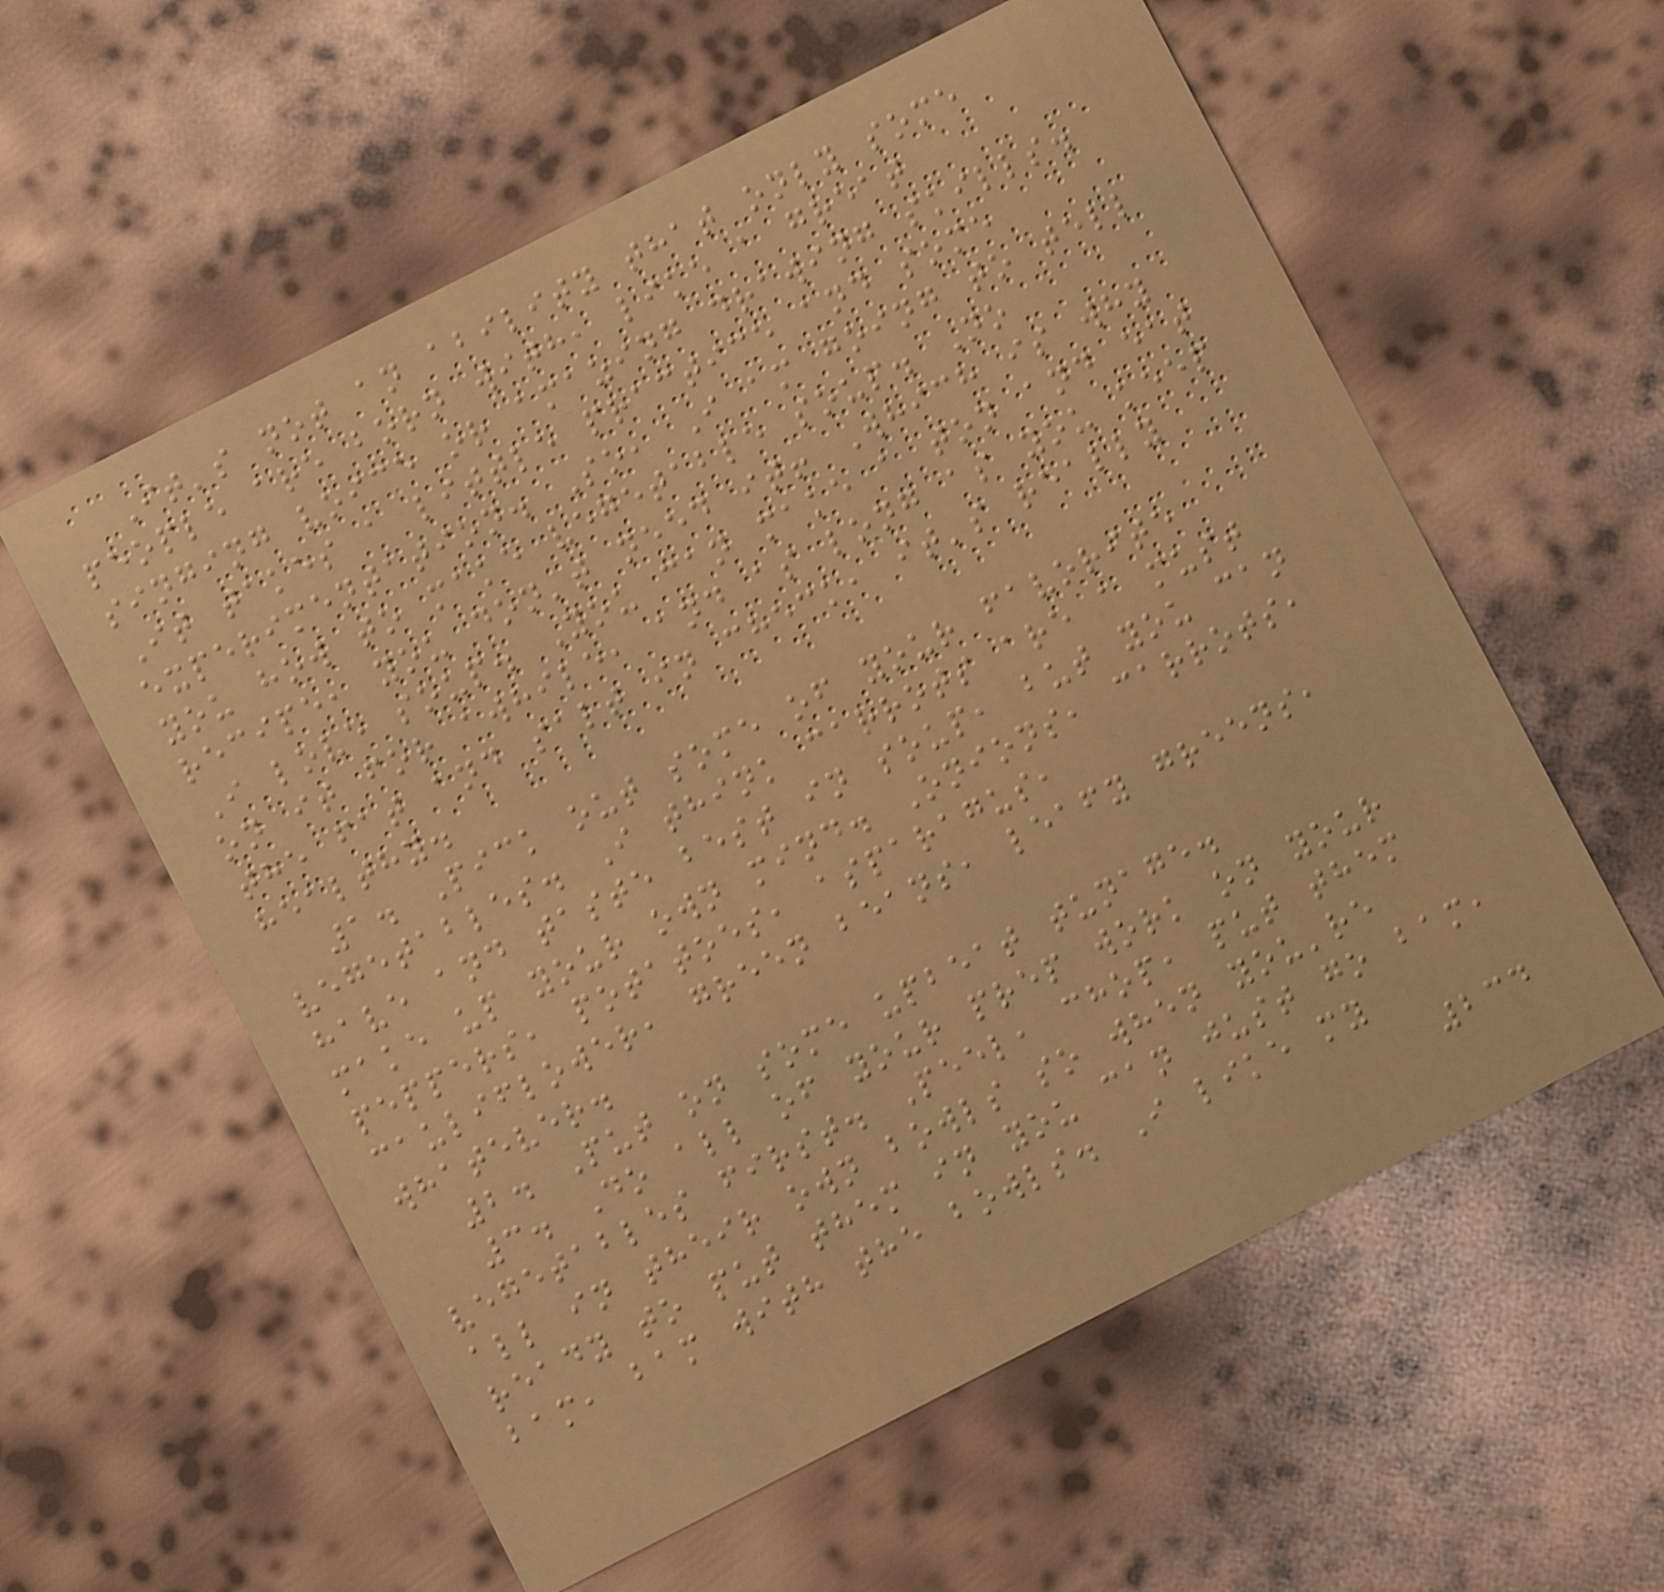It's not an ability that only some
people are born with, like a great
singing voice or amazing drawing skills.
It takes a little practice and some
experimentation. So, I am going to tell
you how to make vegetable soup. No
recipe, you don't need it! Which is why
I love soup. You can make a ton and eat
on it for awhile, and as long as you keep
the fat and salt in check, it's really
healthy.
1. Pick out some of your favorite
vegetables. I think carrots are a must
have and taste best in soup, but you can
make up your own mind. Onions, carrots,
peppers, potatoes, asparagus,
cauliflower, green beans, leafy greens,
whatever.
2. Put on some upbeat tunage.
3. Do all of your prep work on your
vegetables first. Peel, chop, put them
all in their own bowls so when you're
ready to put them in you can just go bam,
bam, bam with the bowls. I like my
234
